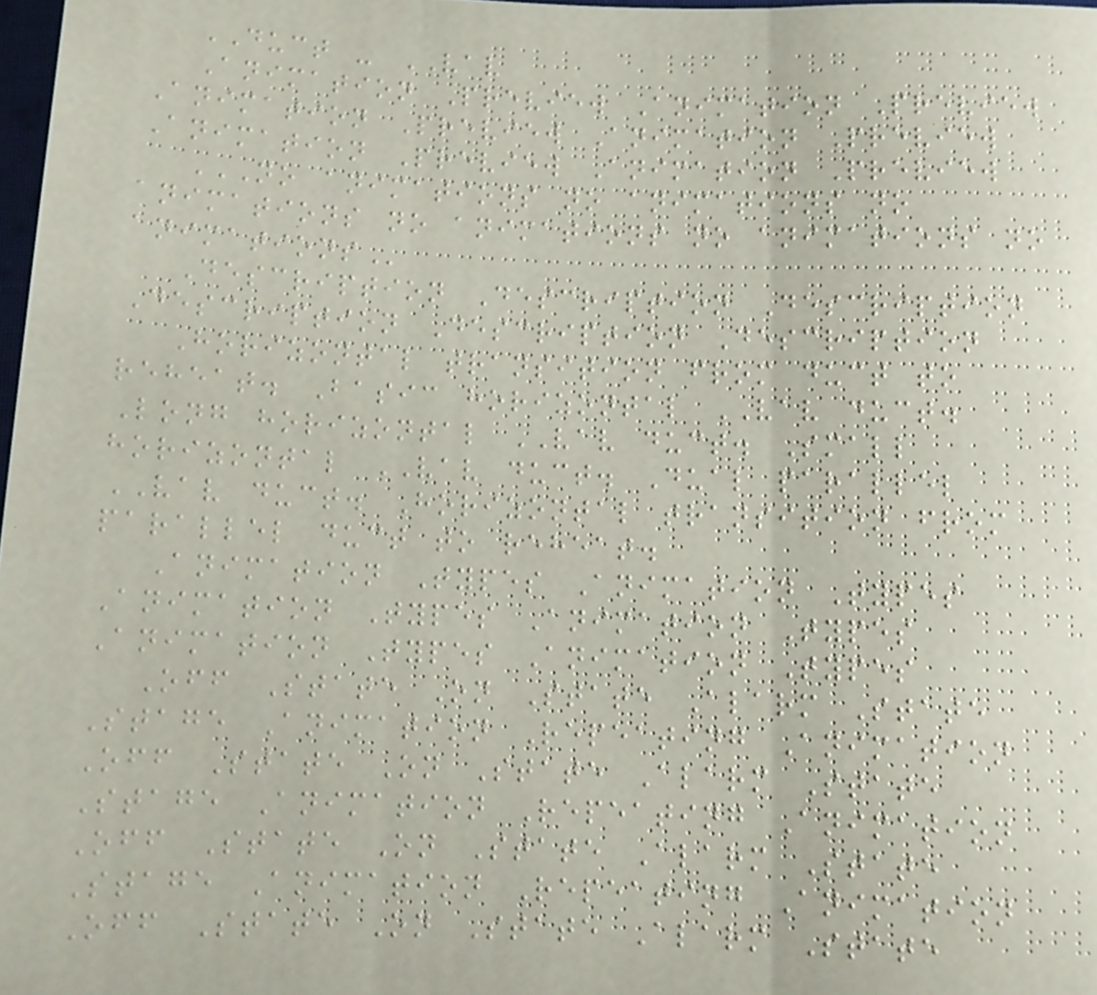DUCT - VAV
Animation Preview Animation Preview
Animation Preview Animation Preview
Animation Preview Animation Preview
NO ANIMATIONS NO ANIMATIONS NO
ANIMATIONS NO ANIMATIONS NO ANIMATIONS NO
ANIMATIONS
Description Description Description
Description Description Description
Horizontal transition from duct to
reheat. Basic horizontal VAV duct.
Long horizontal VAV duct. Small
horizontal VAV duct. Dual parallel
VAV duct. Horizontal transition from
parallel duct to reheat.
Animation Types Animation Types
Animation Types Animation Types
Animation Types Animation Types
Off State On State Alarm State
Stage Animation Repeating Animation
Off State On State Alarm State
Stage Animation Repeating Animation
Off State On State Alarm State
Stage Animation Repeating Animation
Off State On State Alarm State
